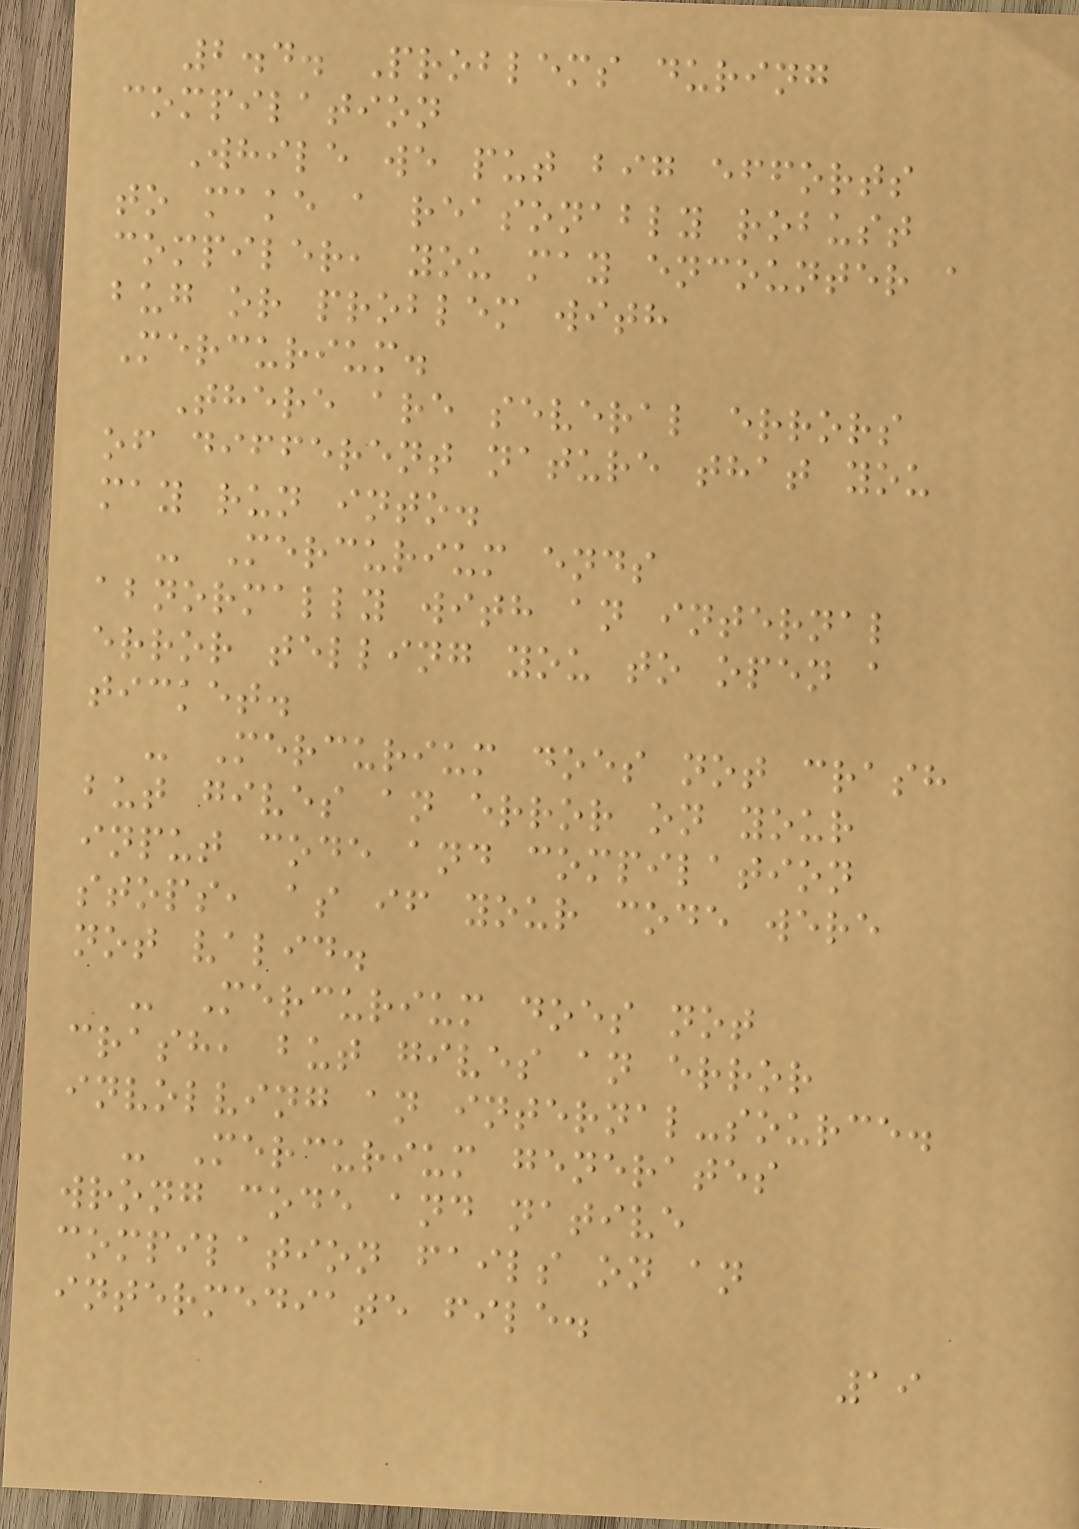2.4. Problems during
compilation
While we put big efforts
to make a reasonably robust
compiler, you may encounter a
bug or problem with
Mercurium.
There are several errors
of different nature that you
may run into.
- Mercurium ends
abnormally with an internal
error telling you to open a
ticket.
- Mercurium does not crash
but gives an error on your
input code and compilation
stops, as if your code were
not valid.
- Mercurium does not
crash, but gives an error
involving an internal-source.
- Mercurium generates
wrong code and native
compilation fails on an
intermediate file.
19
